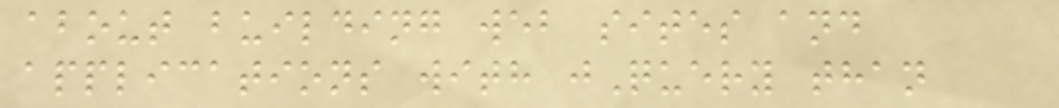about building web sites and
applications with jQuery than
